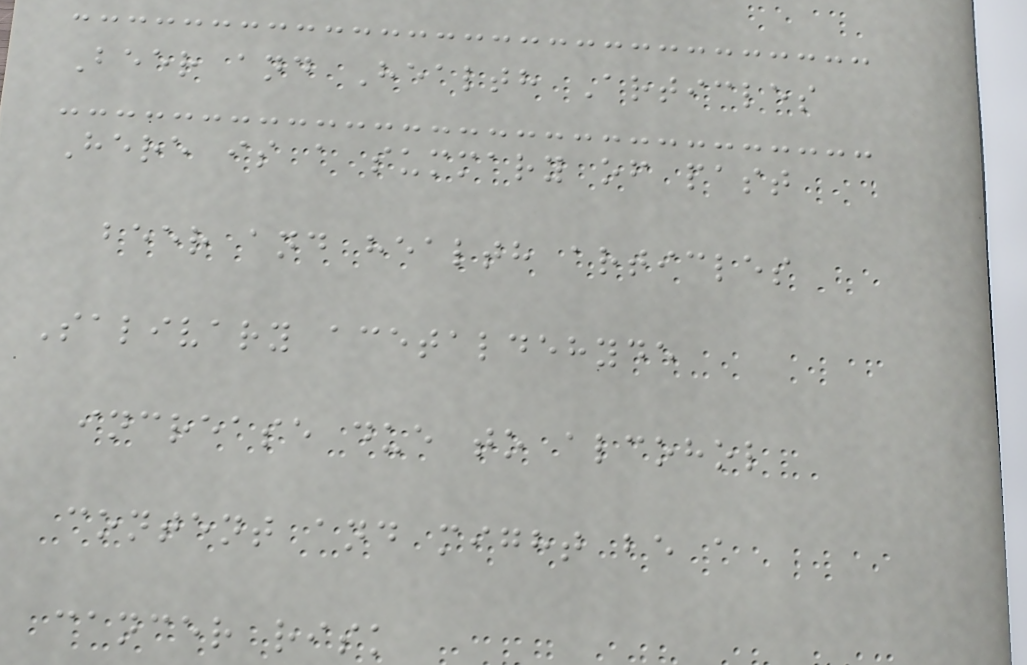Beer and Health Articles
Here is a summary of past
beer and health articles
Salivary acetaldehyde
increase due to alcohol
content and might be a
cancer risk
